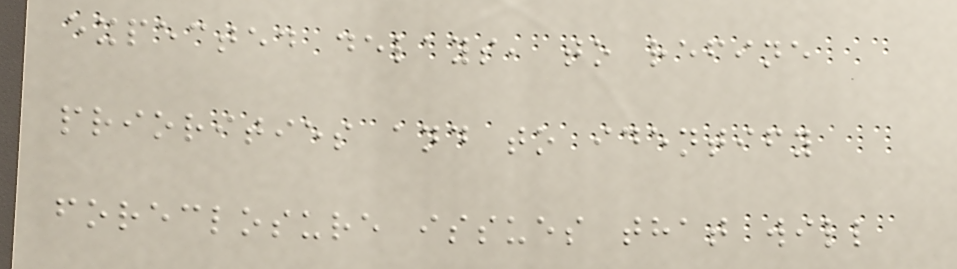expected delays, to refine
priorities and to identify
foreclosure issues that will
